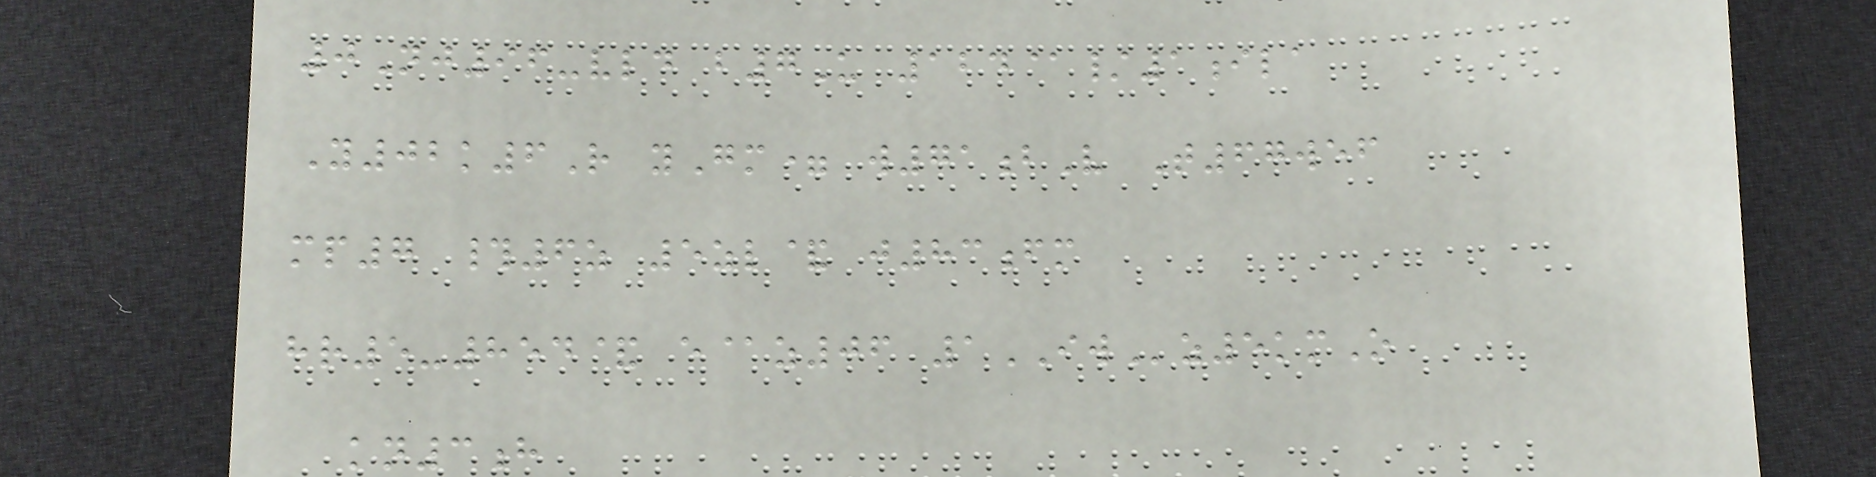0Nj96-vld b7U 124@/1ila
Y02k6R yGm= w71bV T67wef
mp7 #6z 5zl& j83fm
hr5-854& e@z06 1IWz5kmO
kn3h
